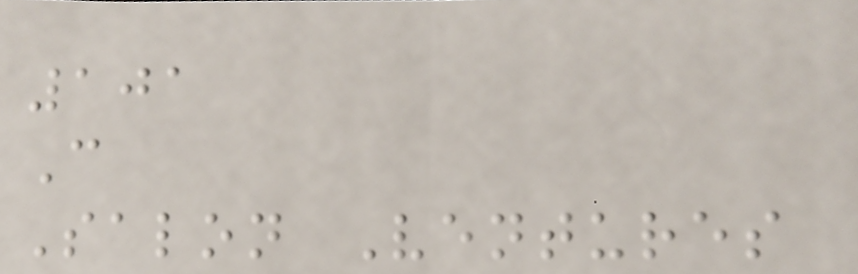101
C
Salon Ventures
